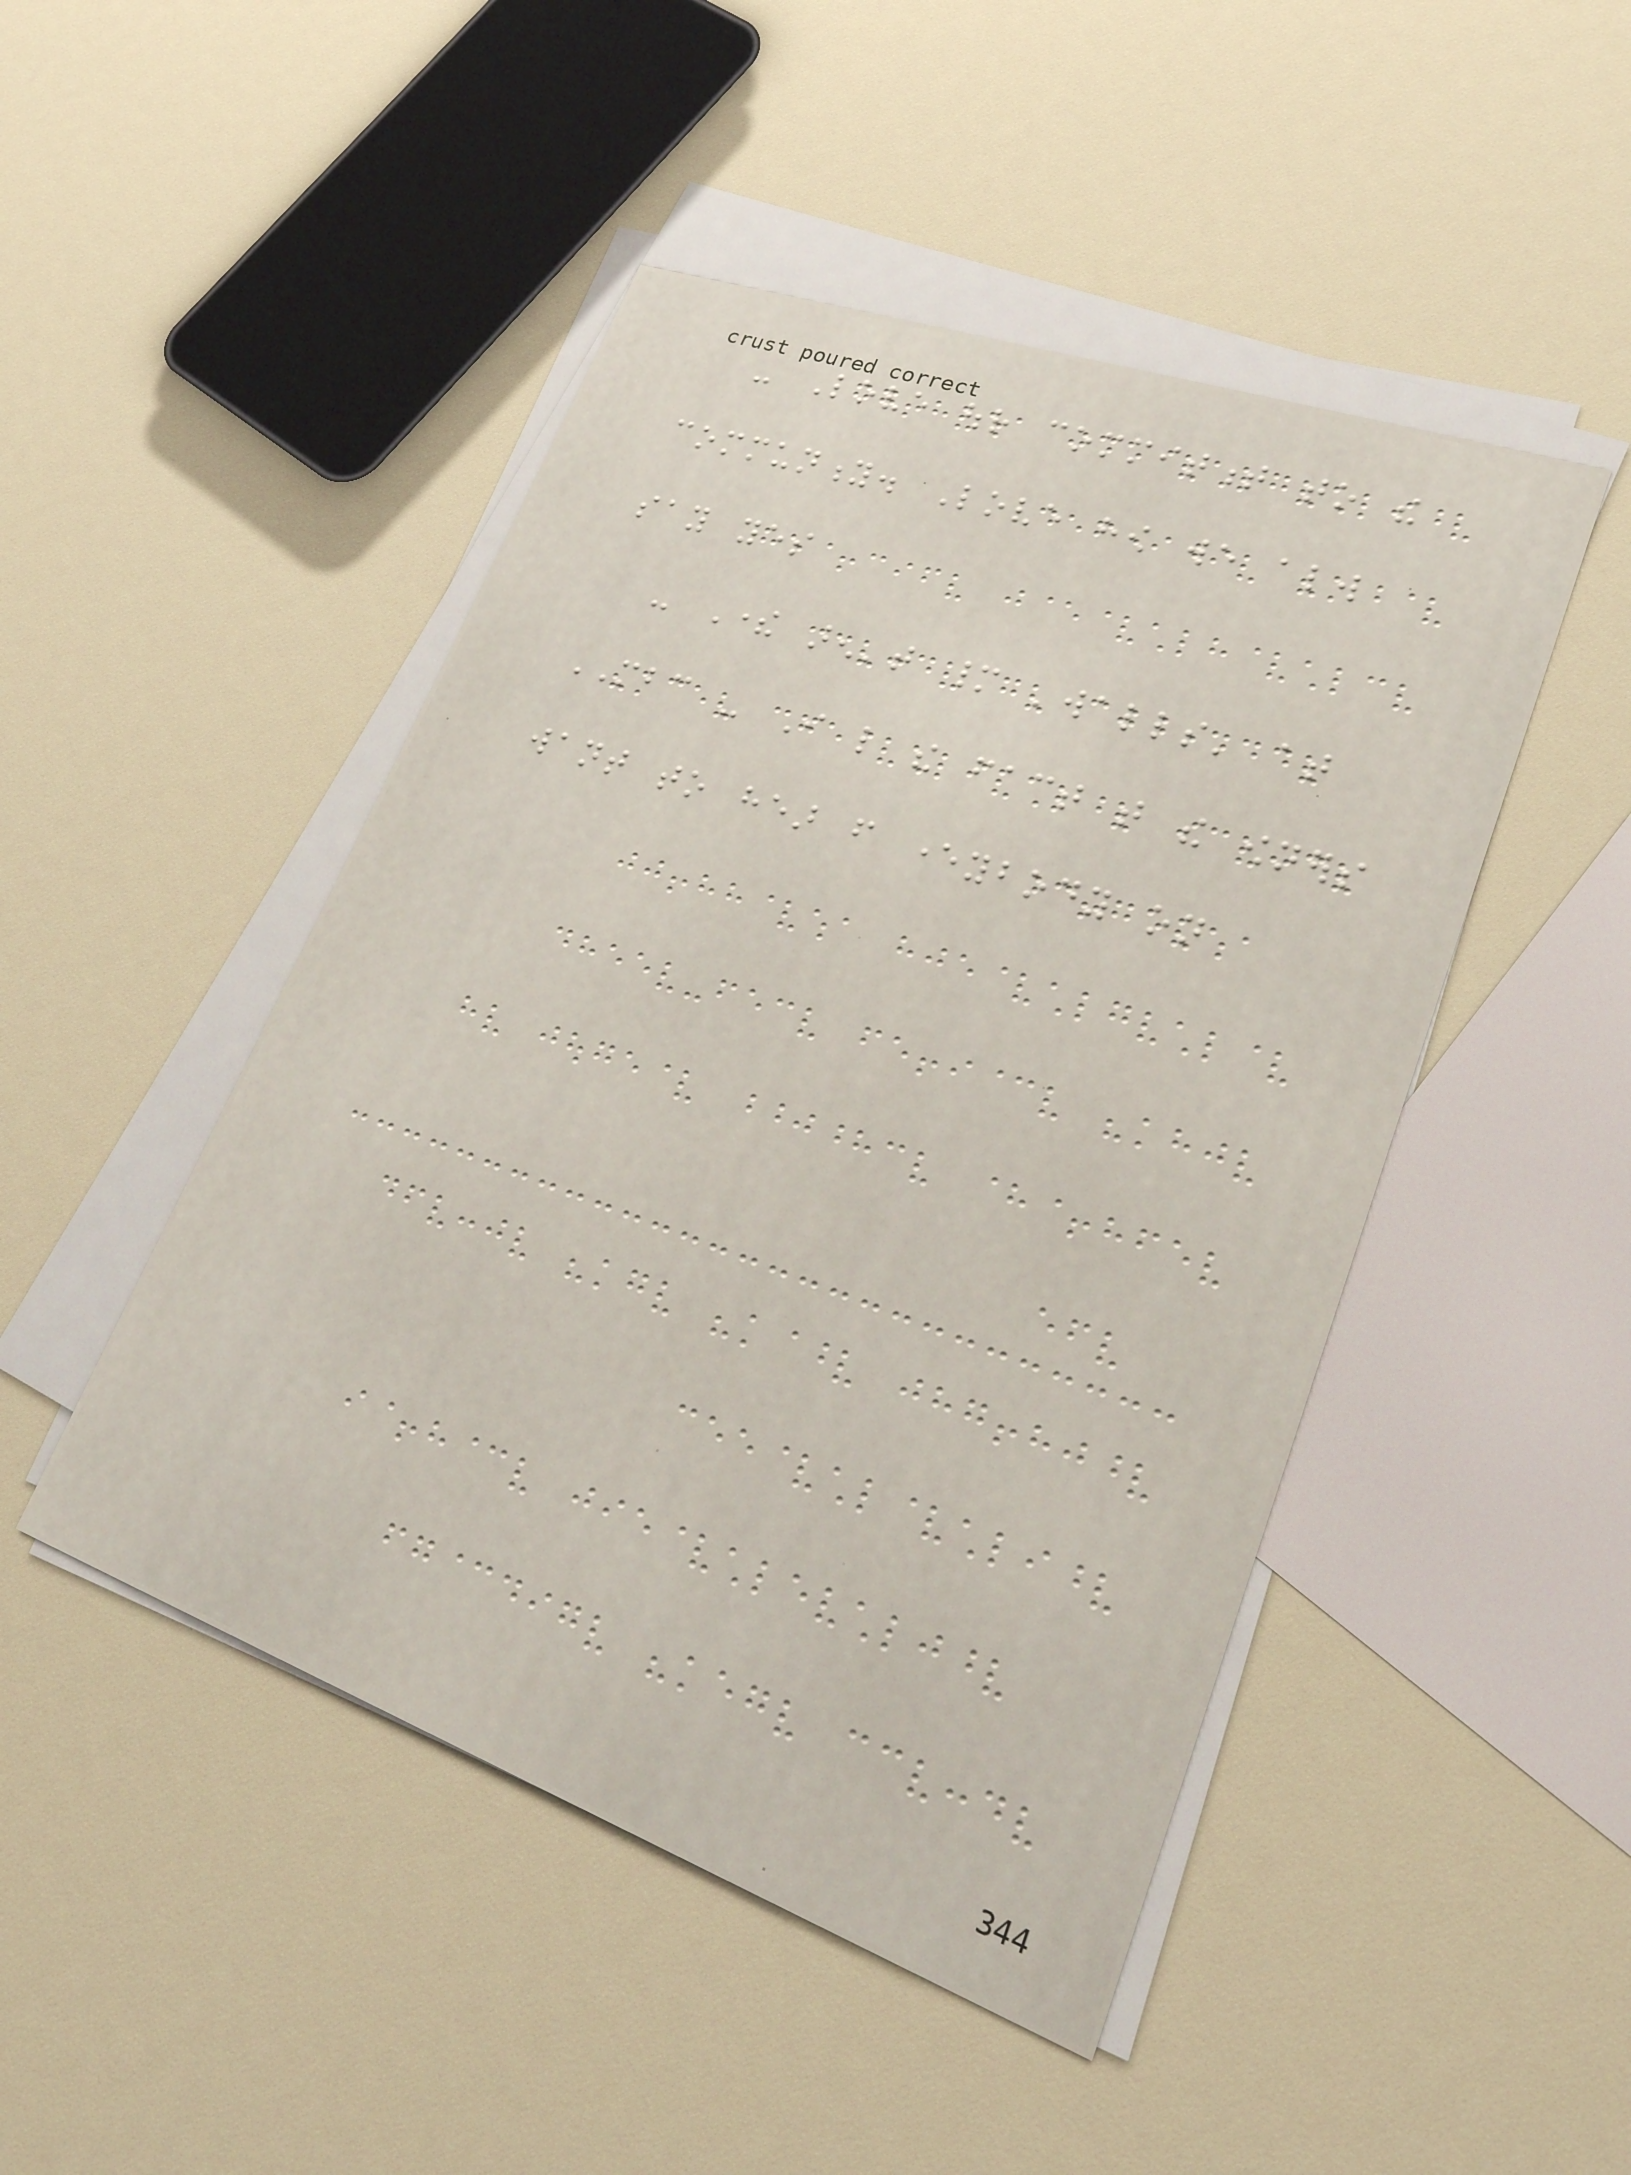- Love our commitment to the
community. Love how we always
say yes
- There aren't many 'walls' at
MBC - I like the fact that the owners
want to hear from everybody on
